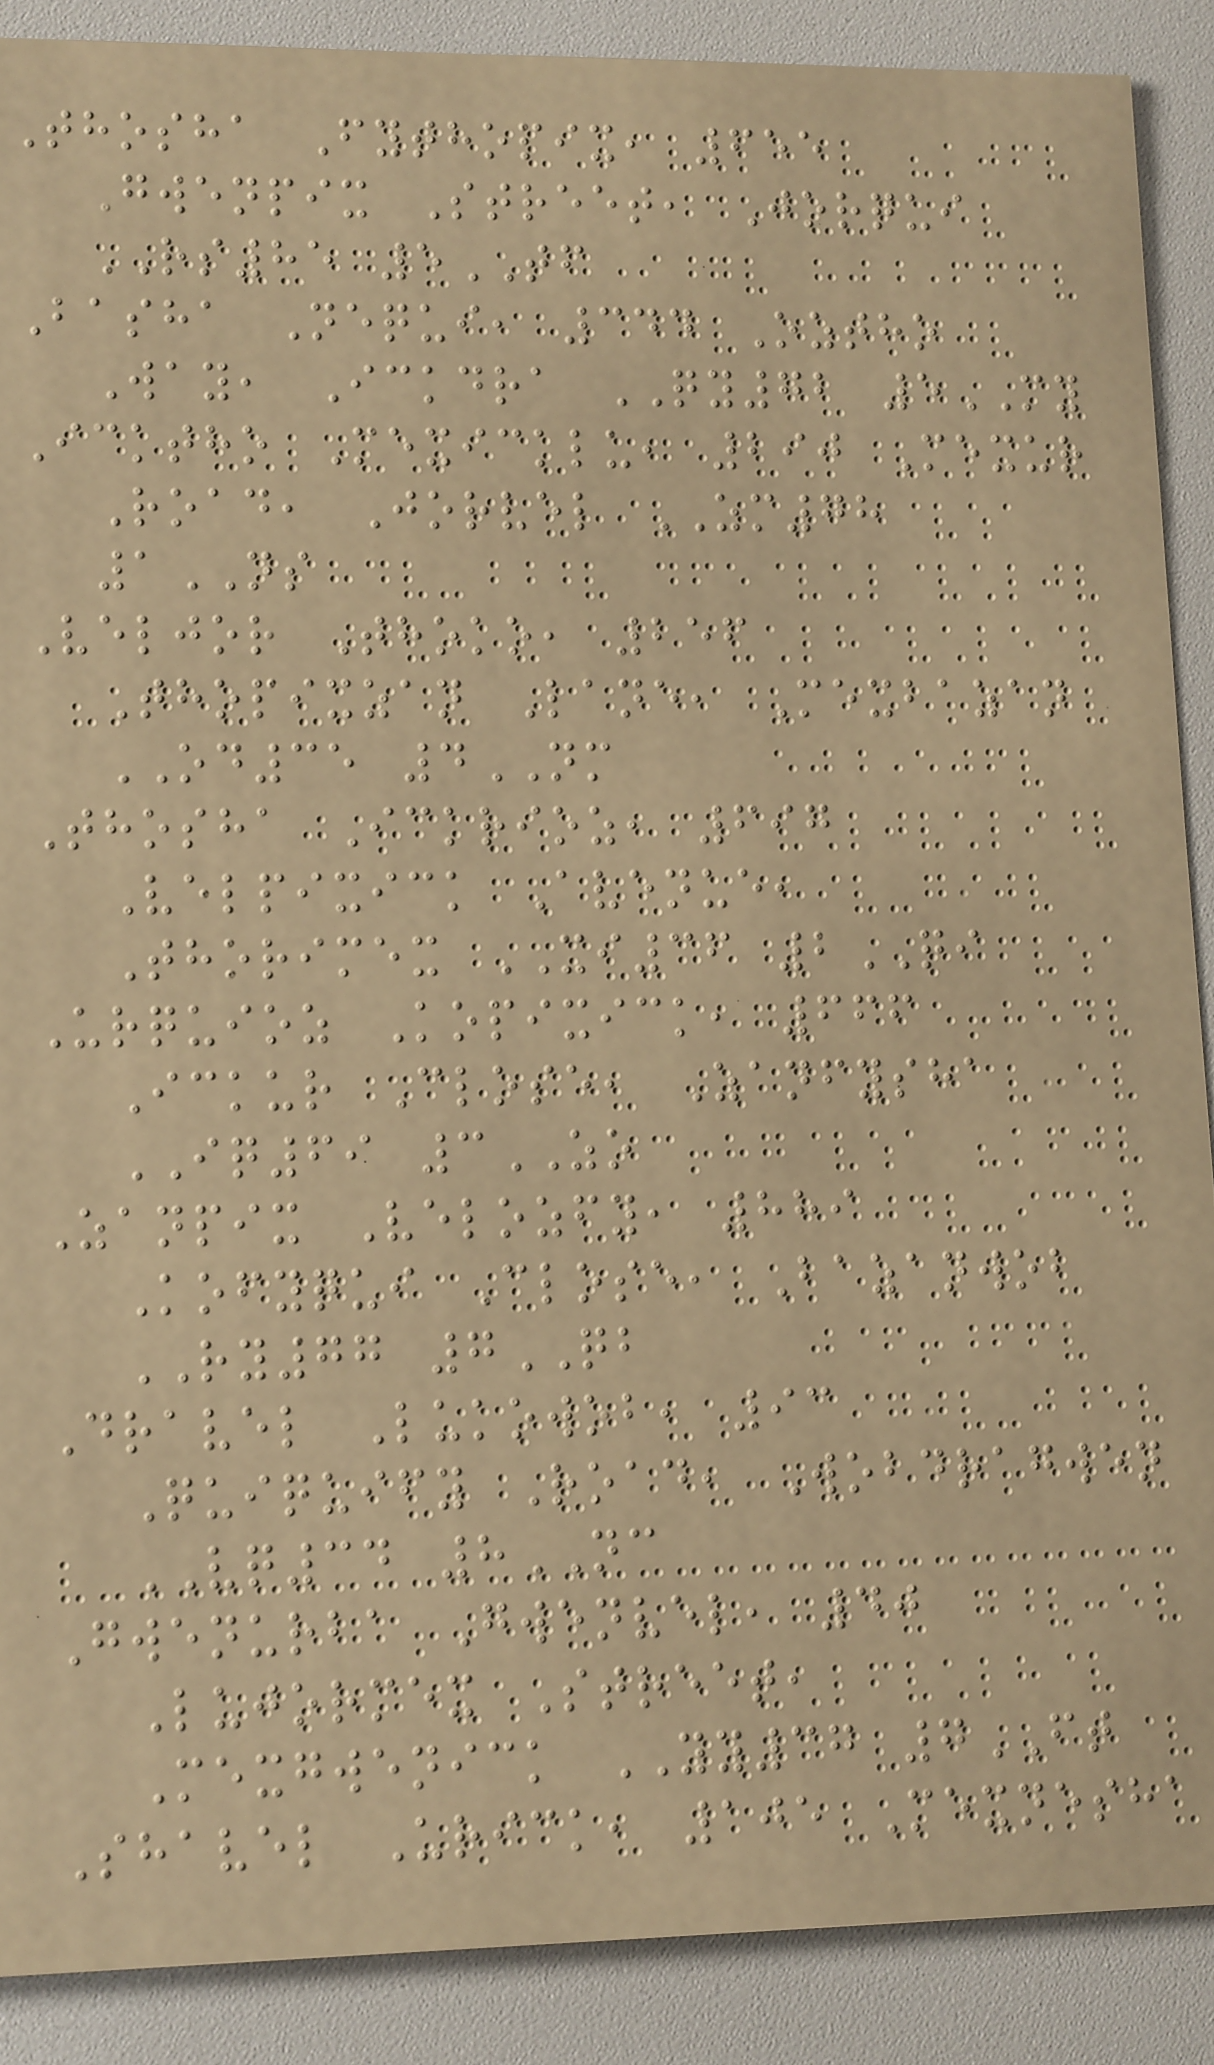Thosha Fythopix, 655
Gwenpix Street, Jorqui
RS85 5TF
Basha Nequi, 344 Oztho
Way, Ickdra QY72 5MY
Icktho Mexicklu, 290 Mexur
Road, Jorvel ZM78
1NS
Veljor Thoko, 256
Thopixzan Lane, Mexbazan
OD35 4NM
Thosha Ickrioz, 697
Velpixick Avenue,
Thorimex XI36 2QI
Urquioz Kopixick, 666
Ickur Close, Zanfysha
IQ69 3ZO
Zanpix Velozfy, 889
Kofyqui Close, Bazanwob
RY77 7QB
Dravel Lukowob, 93
Quiquify Road, Wobdragwen
VQ34 8NC
Gwenurba Gwenvel, 40
Lujormex Street,
Mexgwenick YY37 7FT
Shavel Urick, 105 Mexnesha
